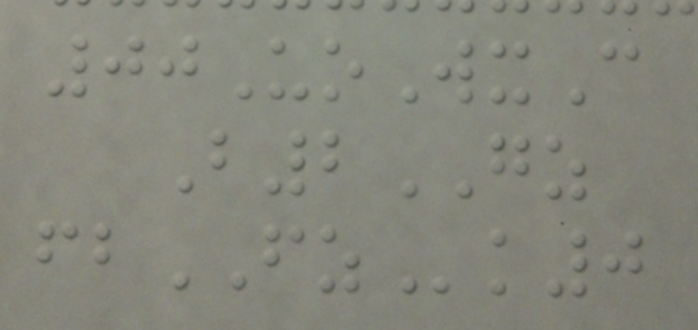00UoWxC
B2GZ
fbFZk0
